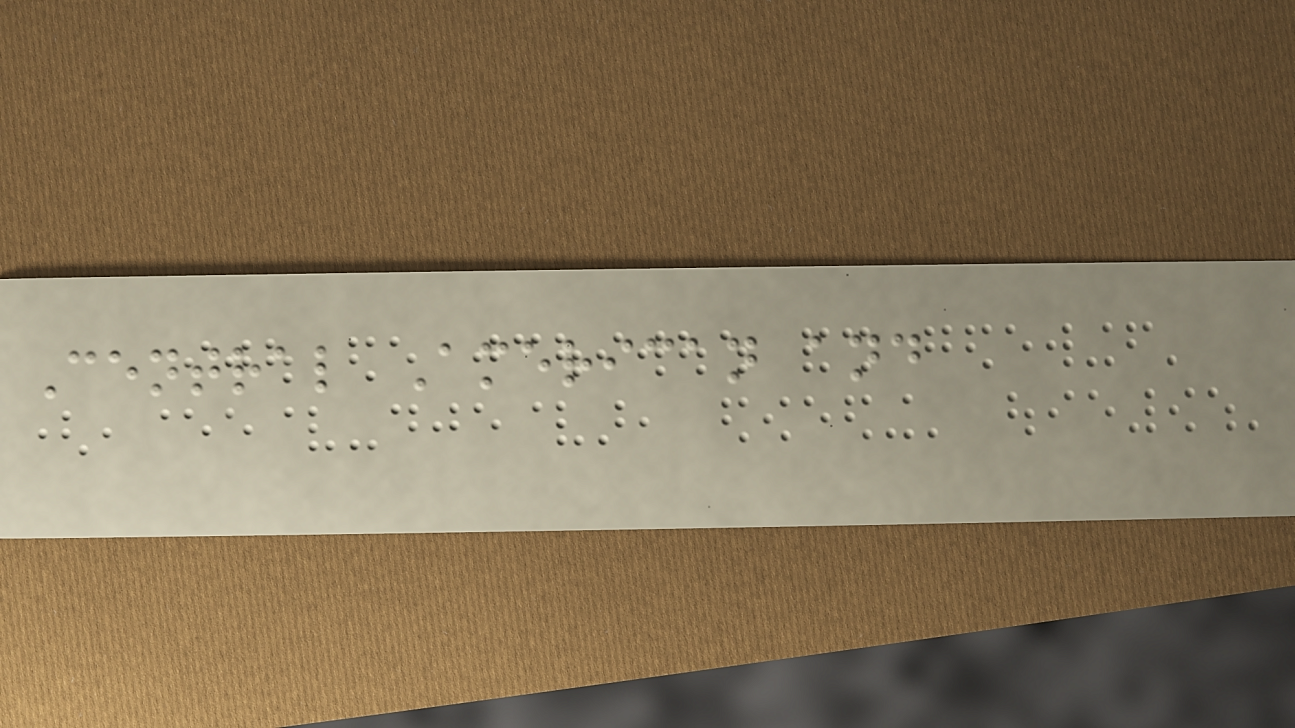Central American and
